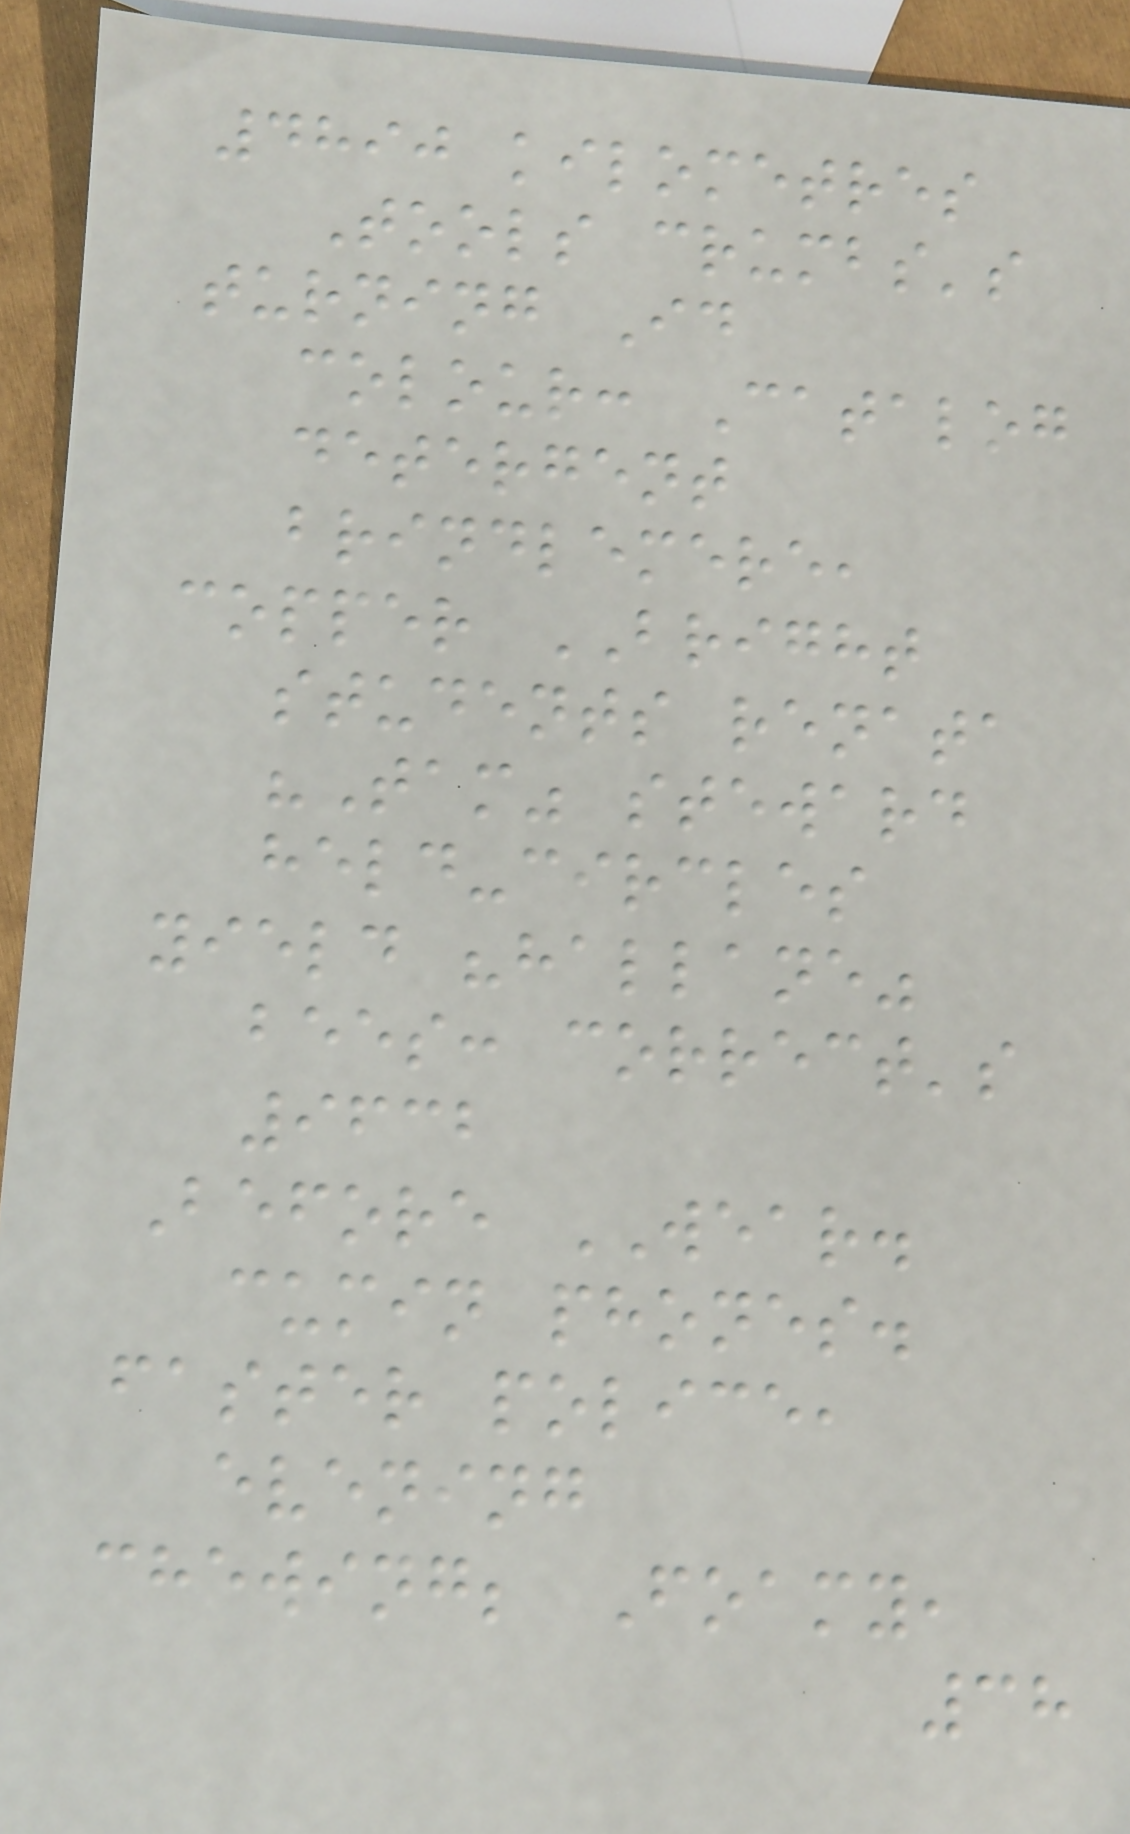4890 kilometres
Tools crumbs's
turning Id
colour: Catalog
detergent
brindlemere,
copper BRIGHT
students renata
"Tam" steward
held-circles
yield "hallane"
bees: correct's
9632
Before WEAR.
cumin phones.
faster police,
evening
chewing; Foamy,
38
